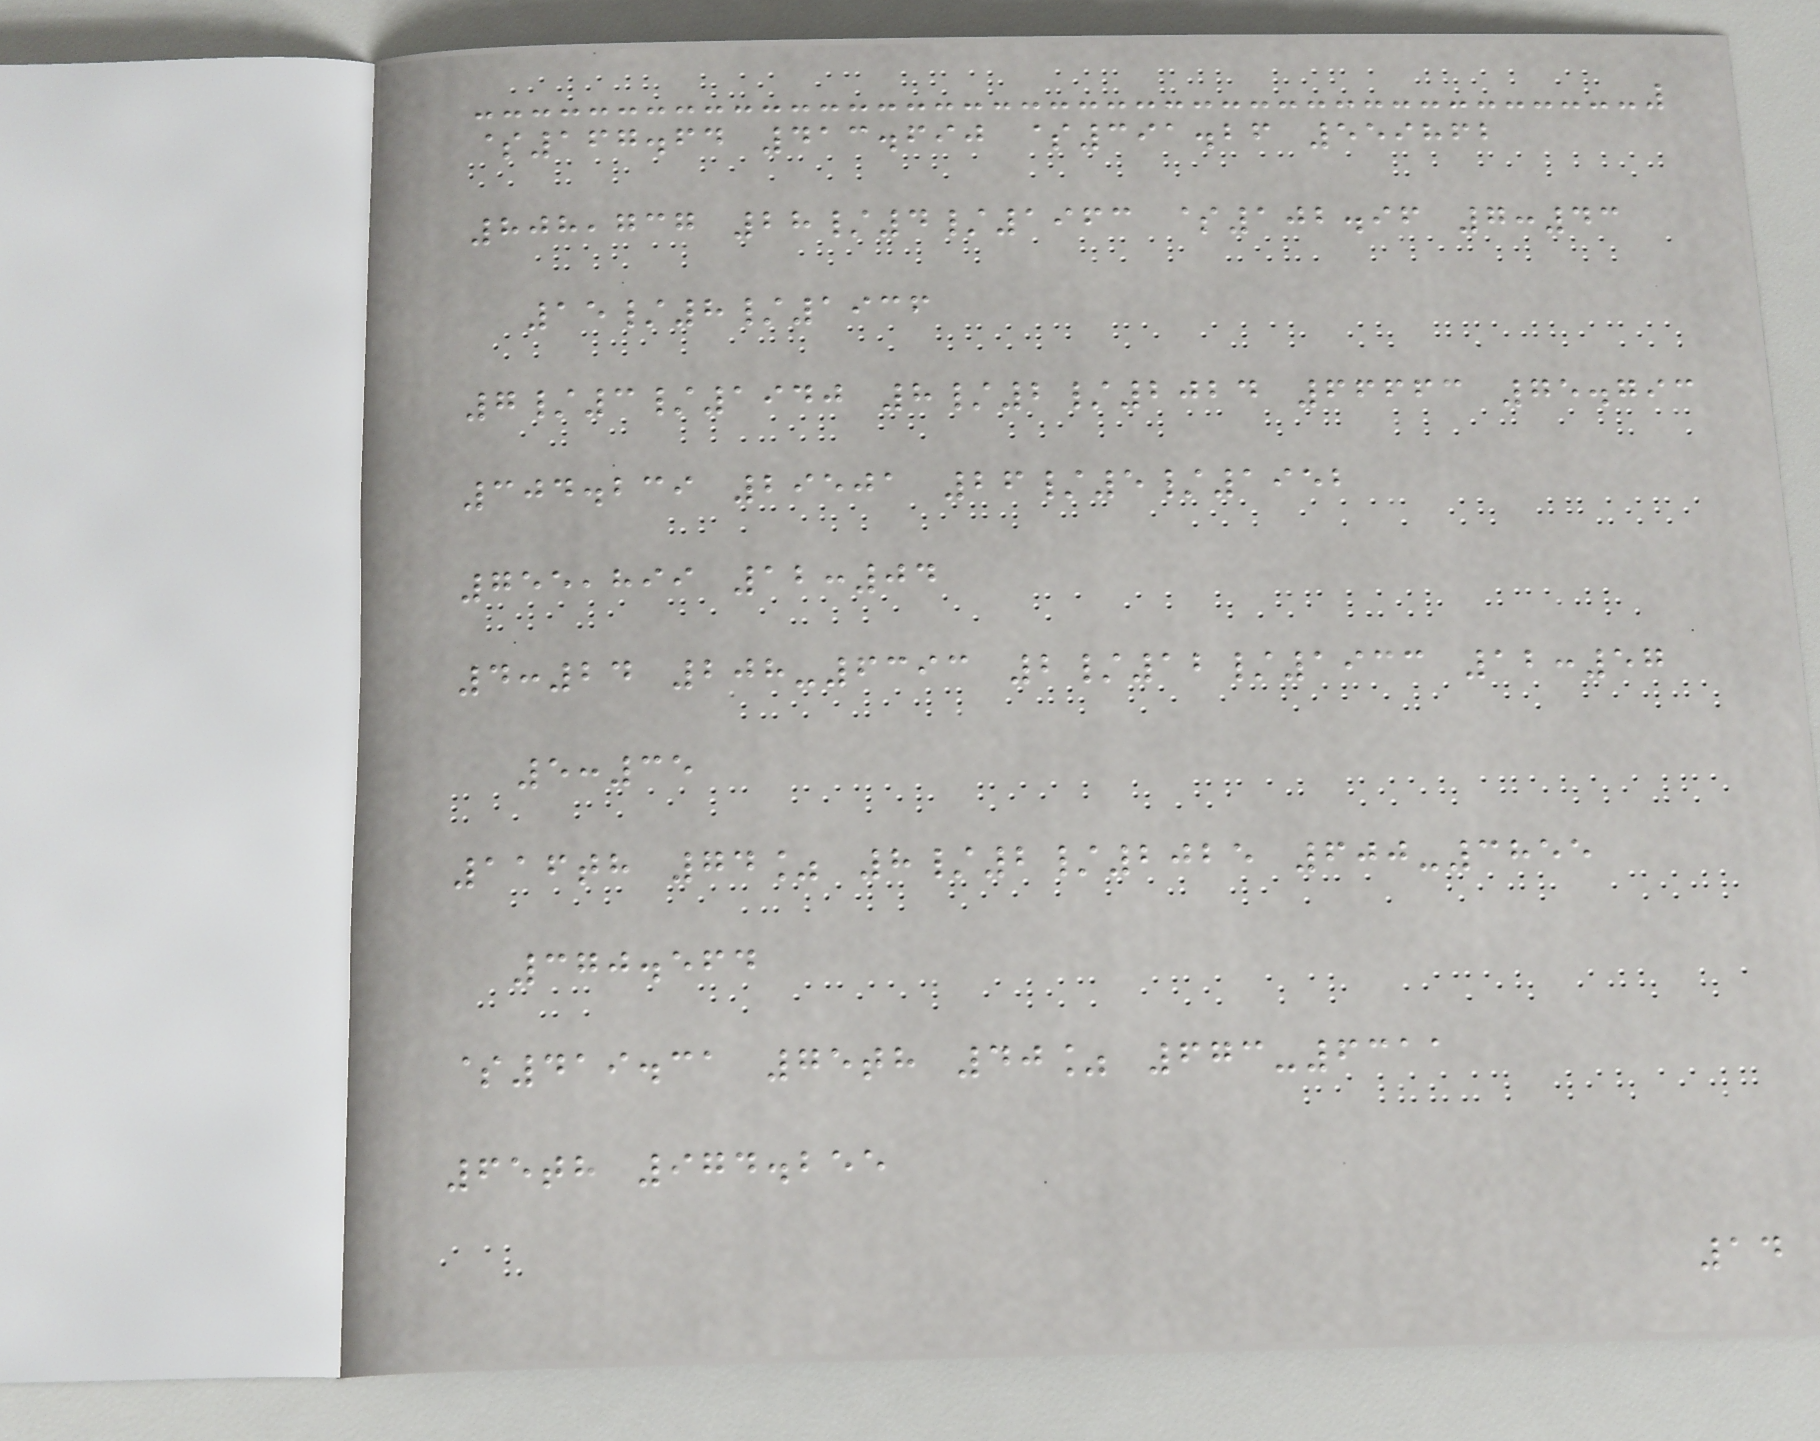$167.64 413.690 $391.26 559862
808,737 28/4/1963 $102.96 7:43
15/8/1936
7/3/1940 8/2/2024 66663 75.793
304.239 29501 26/5/1952
755,899 12:04
4:24 208-6393 2/12/1933 12:57
5:35
116th 74% 8/2/2025 600-3855
370.564
$419.31 75th 40% 673-6311
65th 974.255
14
